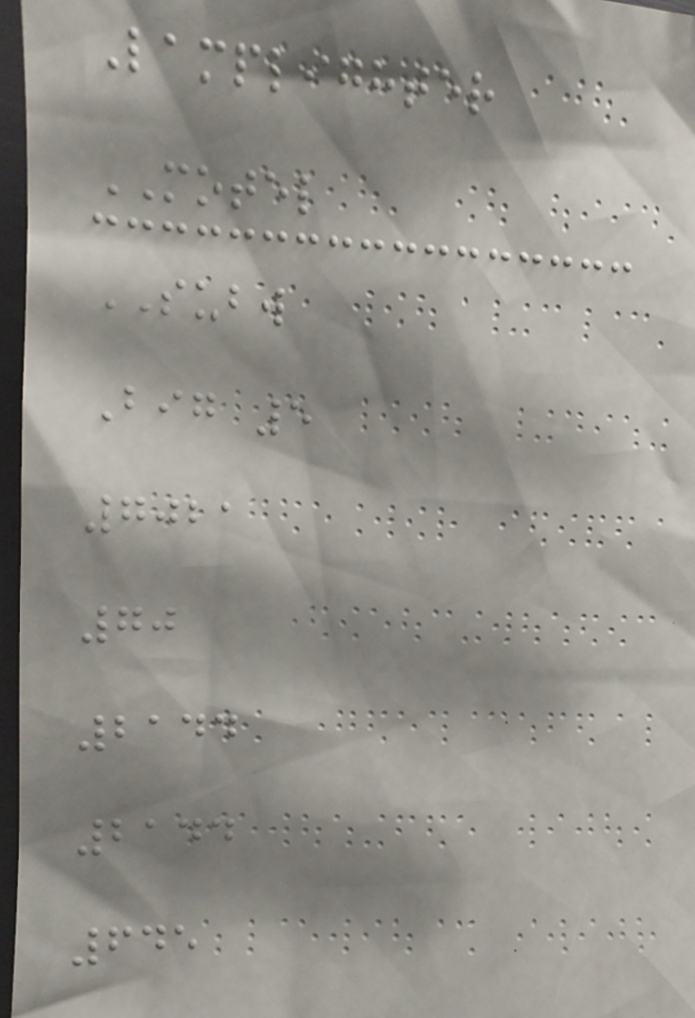Lamplighter
MOTEL
SUBW
Big 5
7021
70
2144
2144
645
